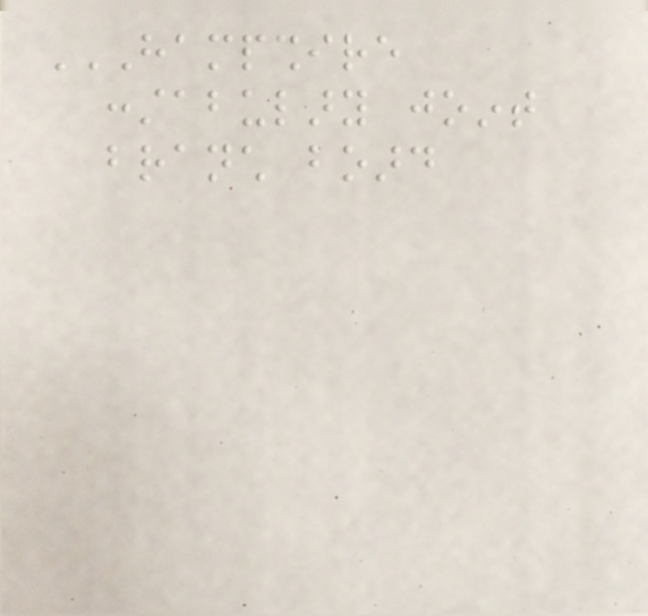HAMPSHIRE
CONSTABULARY JOINT
BRANCH BOARD
